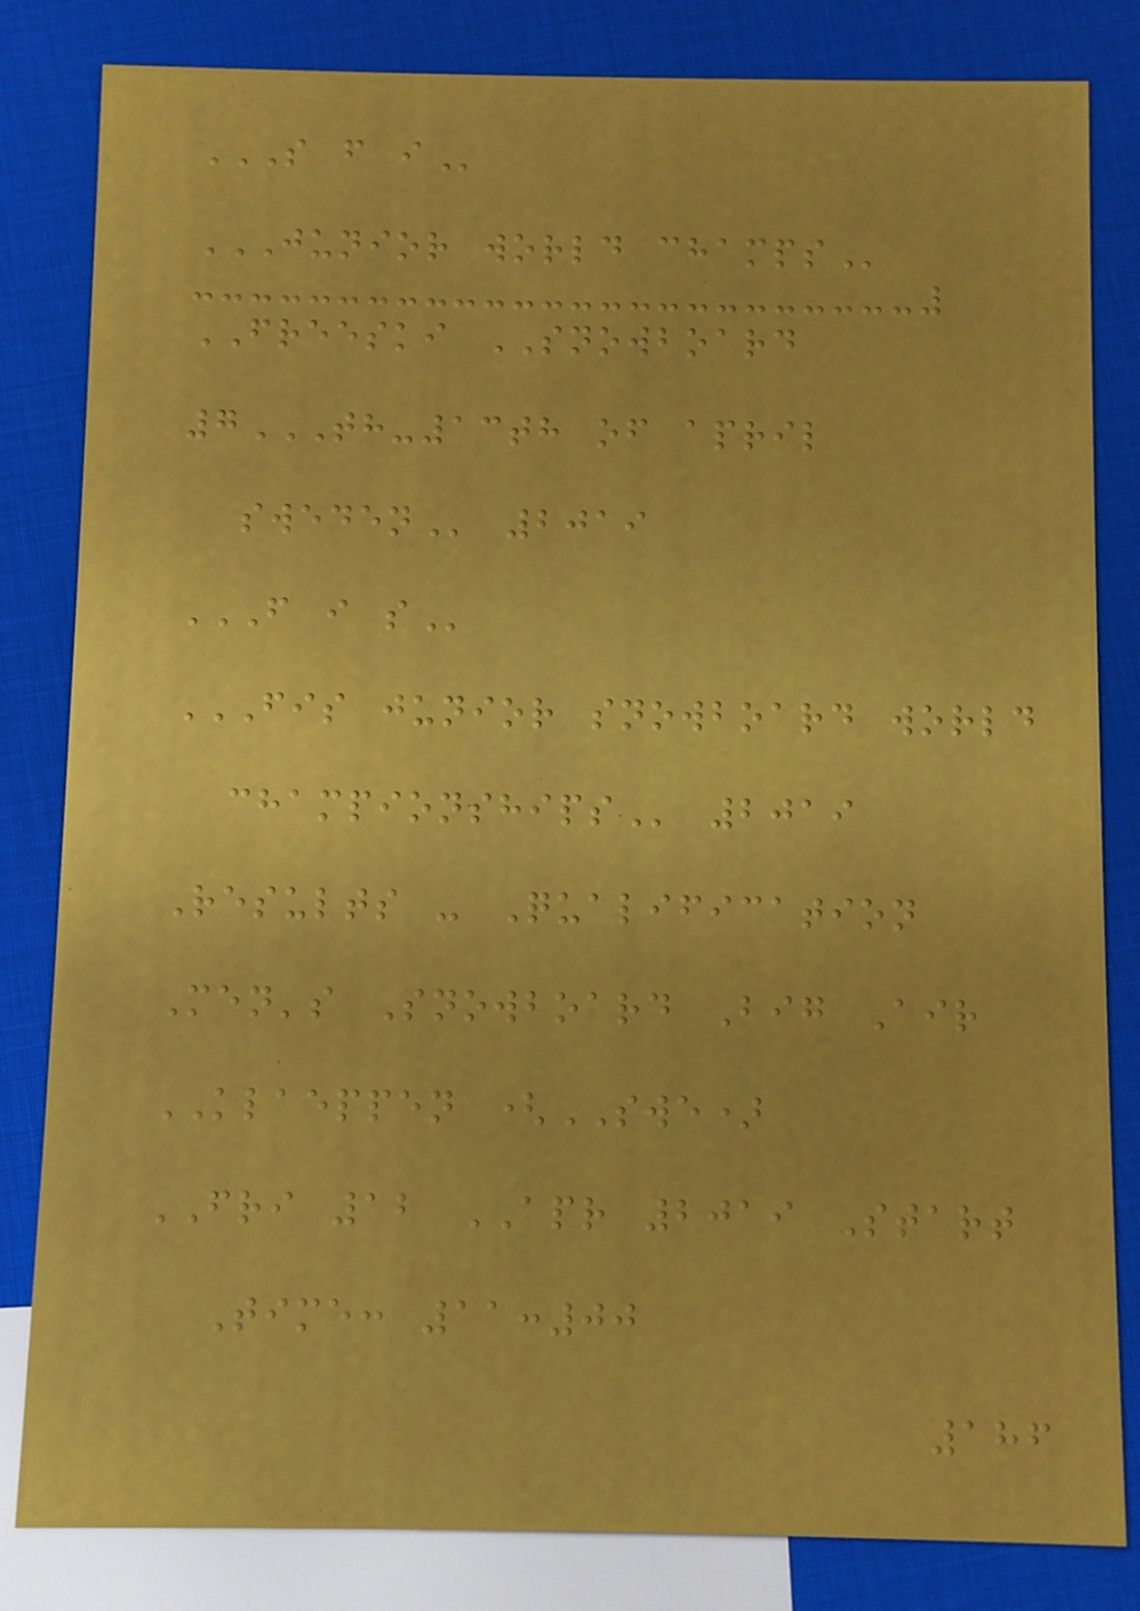S F I
JUNIOR WORLD CHAMPS
FREESKI SNOWBOARD
7TH-13TH OF APRIL
SWEDEN 2019
F I S
FIS JUNIOR SNOWBOARD WORLD
CHAMPIONSHIPS 2019
Results - Qualification
Men's Snowboard Big Air
KLAEPPEN (SWE)
FRI 12 APR 2019 Start
Time: 11:00
186
